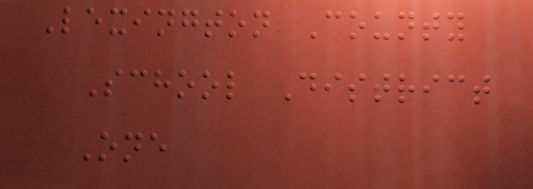Lexington County
School District
One
